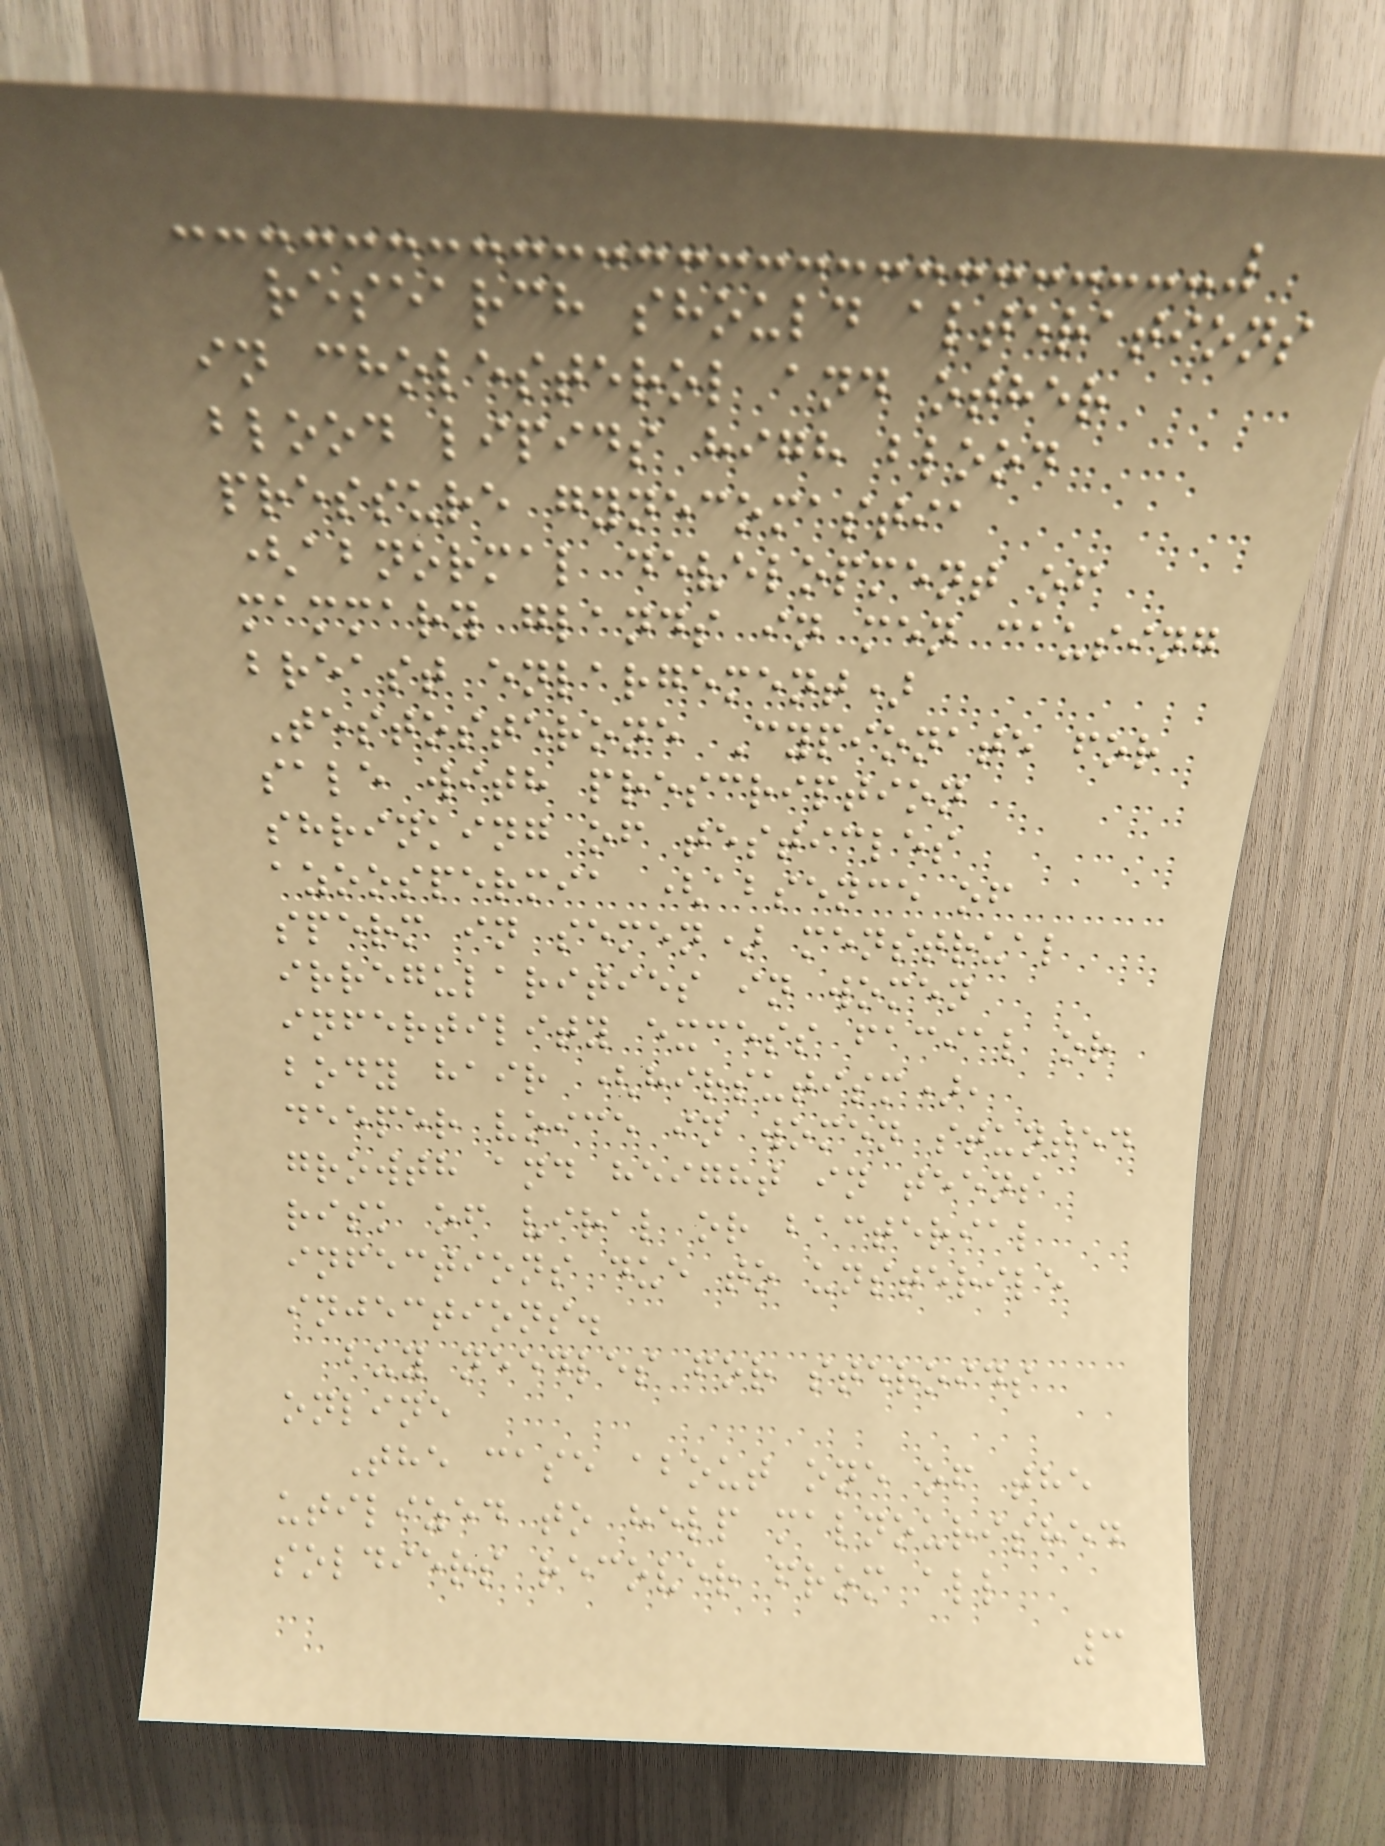research should alterations
in cholesterol and other
blood lipids high blood
pressure gynecomastia
(abnormal development of
mammary glands in men causing
breast enlargement)
Testosterone Cypionate for
sale with prescription
shrinking of testicles
azoospermia (absence of
sperm in semen) menstrual
irregularities in women
infertility excess facial or
body hair (hirsutism),
deeper voice in women stunted
growth and height in teens
risk of viral or bacterial
infections due to unsterile
injections.
buy needles for steroids
online
The case about one of the
utilized to help malnourished
soldiers recover from all
3
